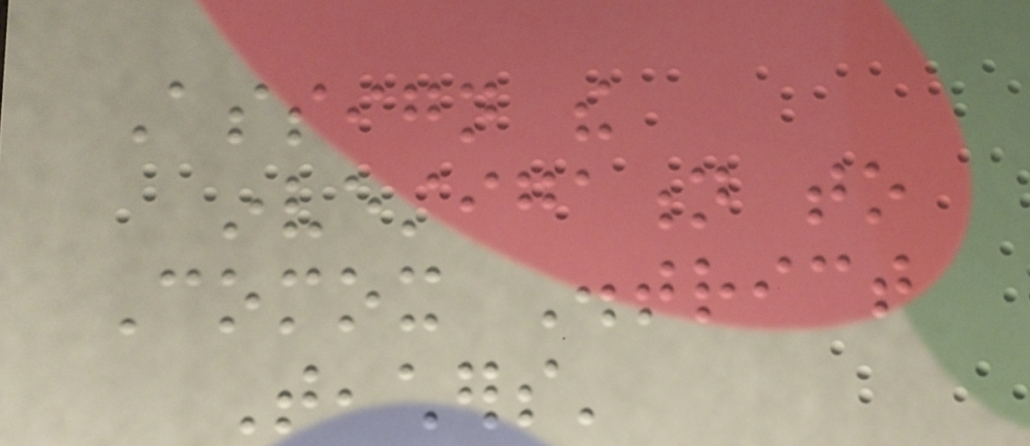Assign the
investigation to
Comox District
Teachers'
